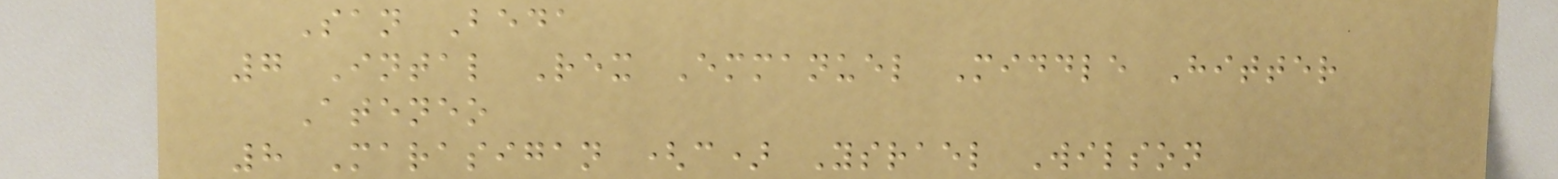San Beda
7 Intal Rex Emmanuel Middle Hitter
Ateneo
8 Marasigan (c) Ysrael Wilson
